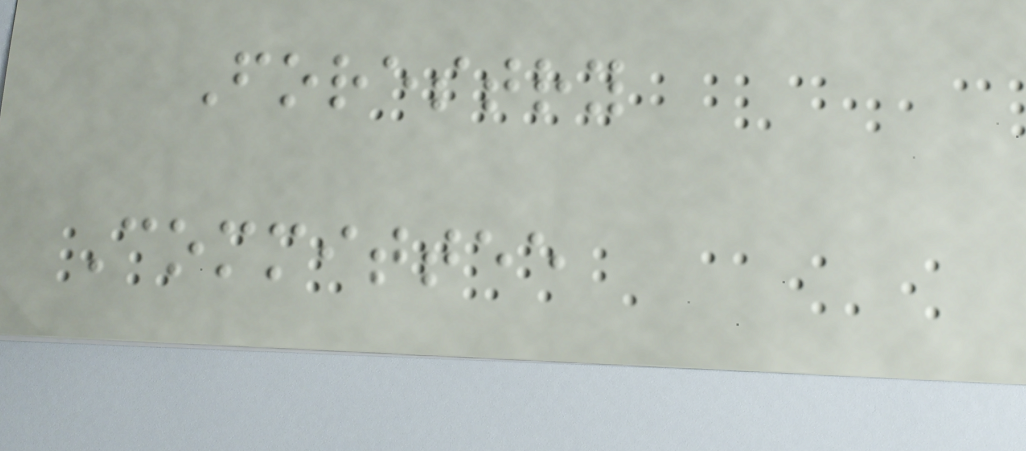Forestry
Committee
